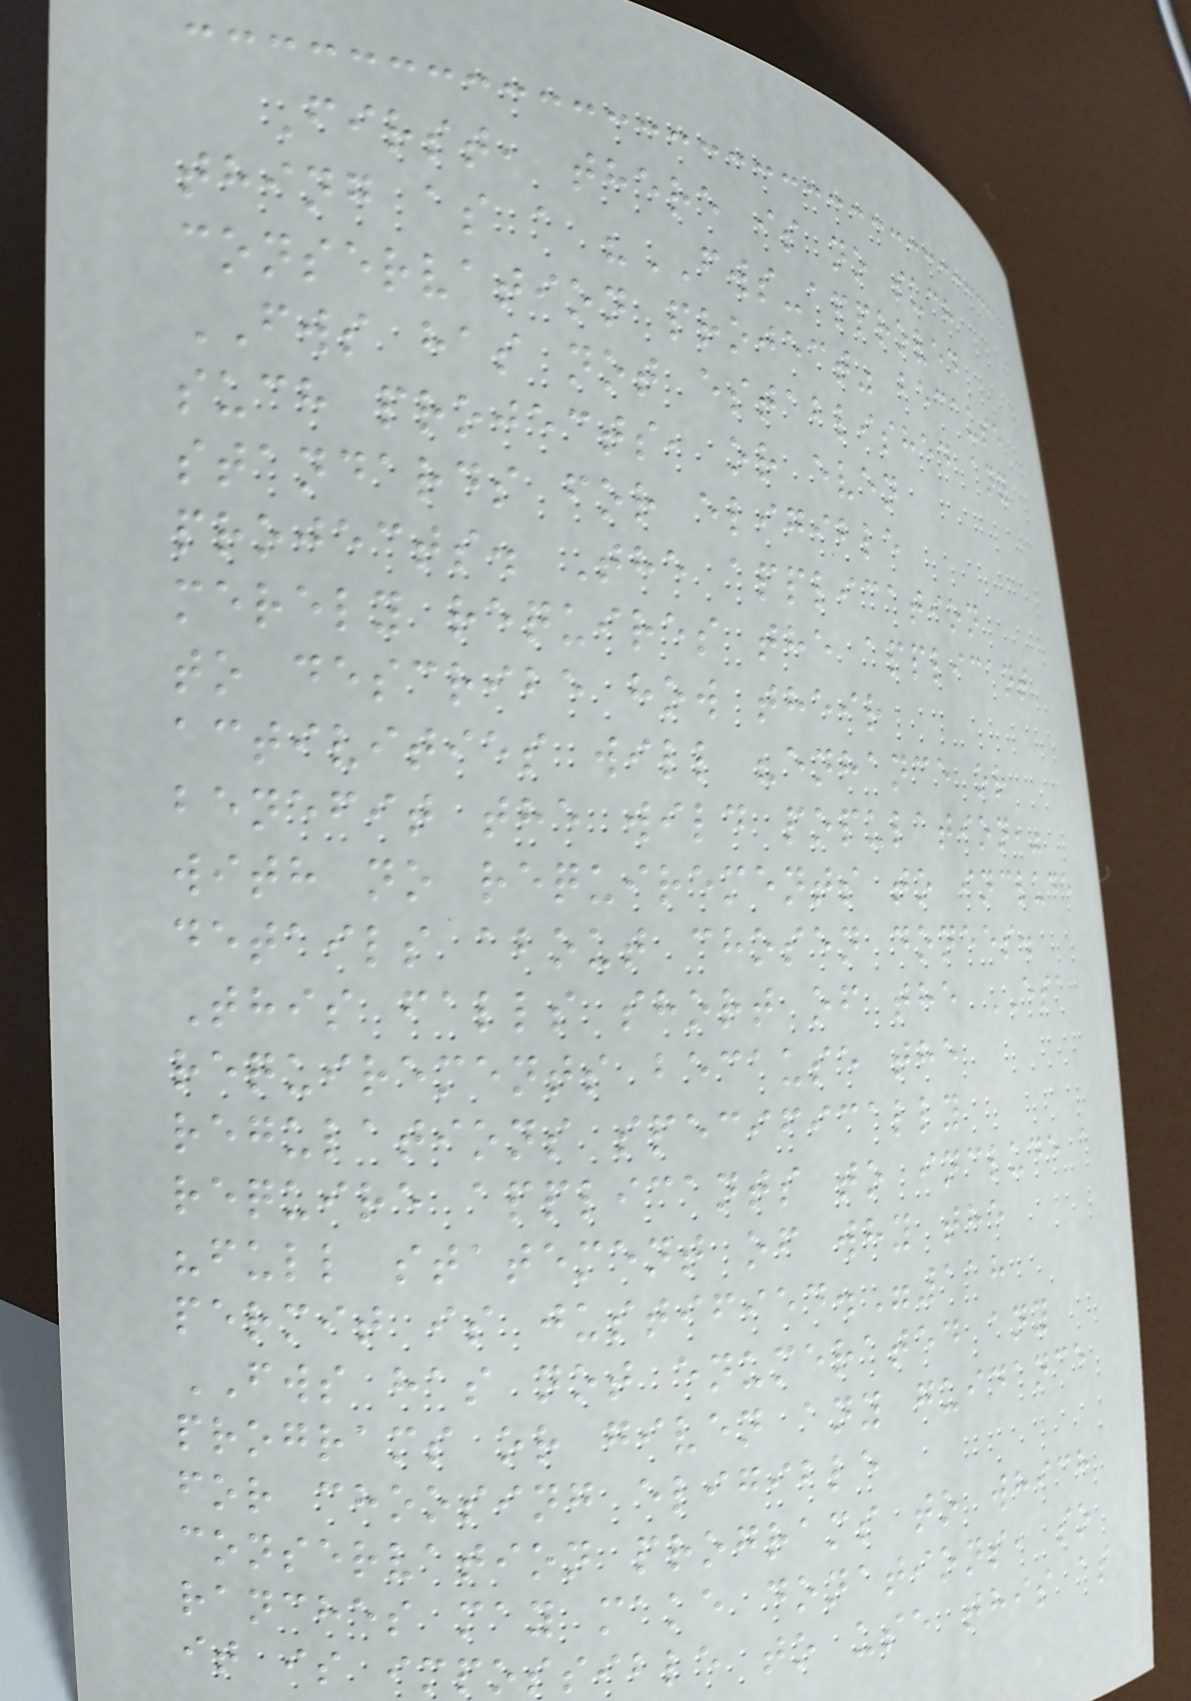First, there is no such
thing as a "FWS-approved
conservation project" because
FWS has not established any
such projects, or even
standards for eligible
projects. The application
merely requires the applicant
to describe how their
activities will "enhance or
benefit the wild population,"
with no requirements to include
details about chosen donees.
This falls short of the ESA
requirements because the
regulations specifically
require applicants to include a
"full statement of why the
permit is justified."118
FWS has not enumerated any
programs or given any guidance
for choosing eligible
conservation programs to which
ranches may make donations, so
it is impossible to use this as
